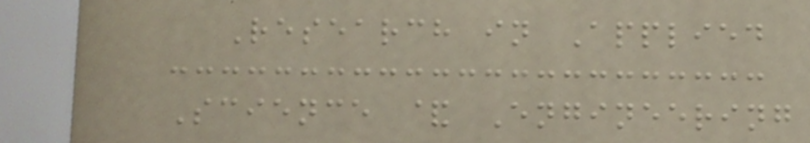Research in Applied
Science & Engineering
